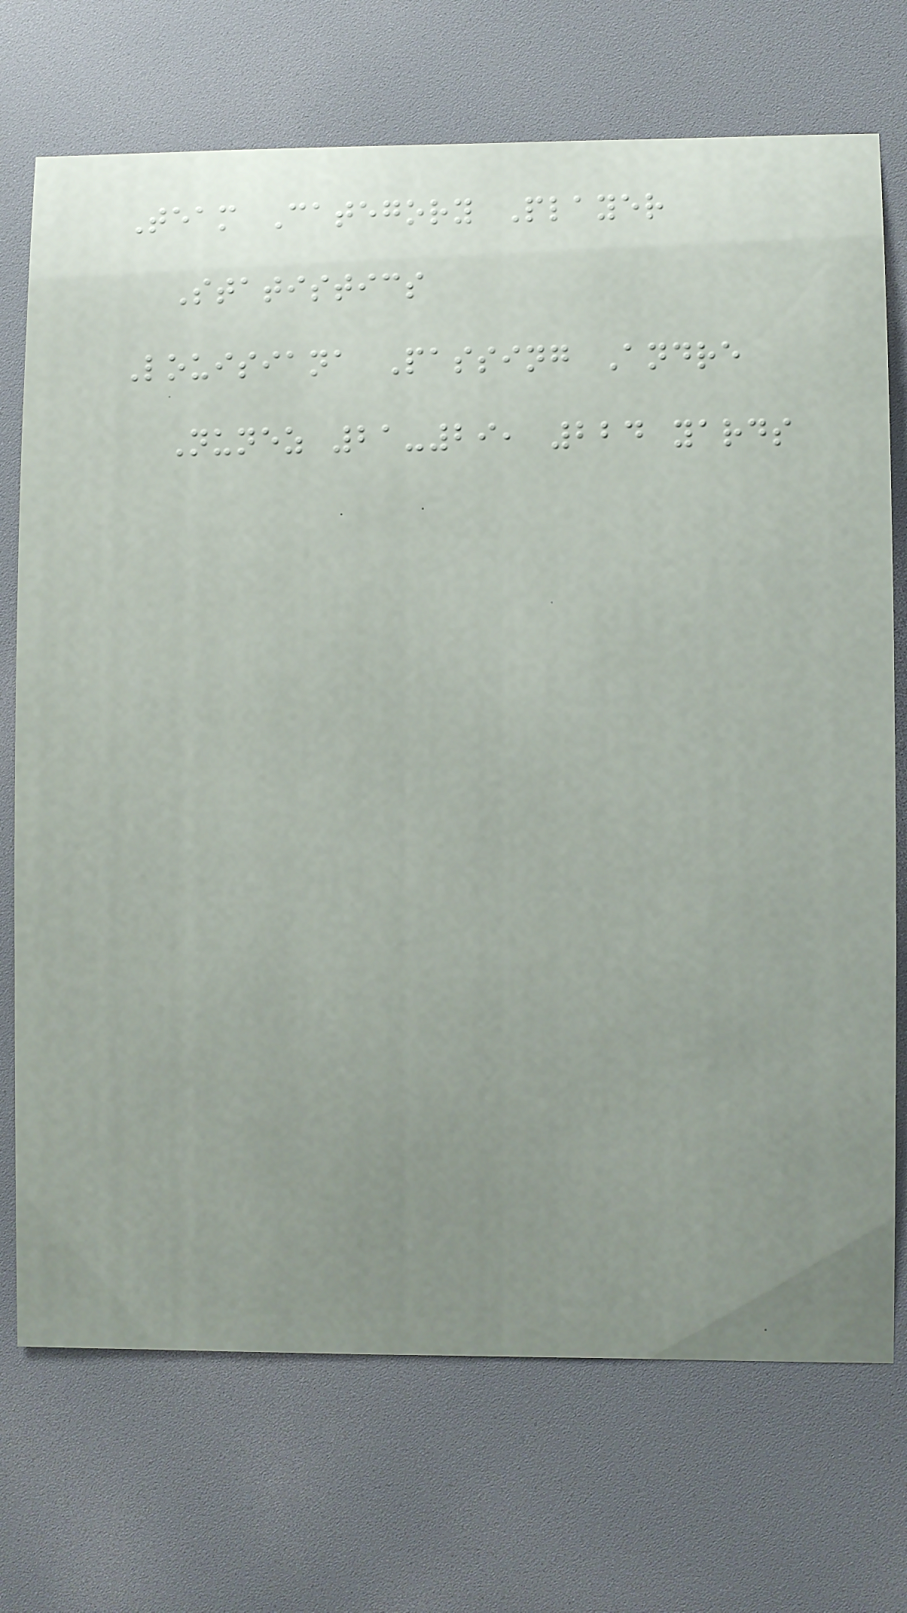Team Category Player
Statistics
Louisiana Passing Andre
Nunez 21-29, 224 yards
